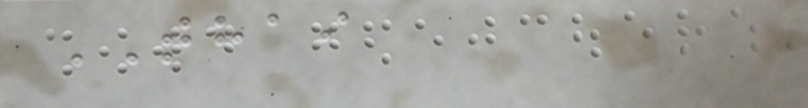THAI
